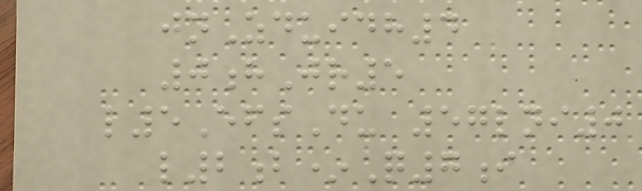jnZduidh4
0hJr5
l5EfsDu 57lni0
l2b*Q7i
